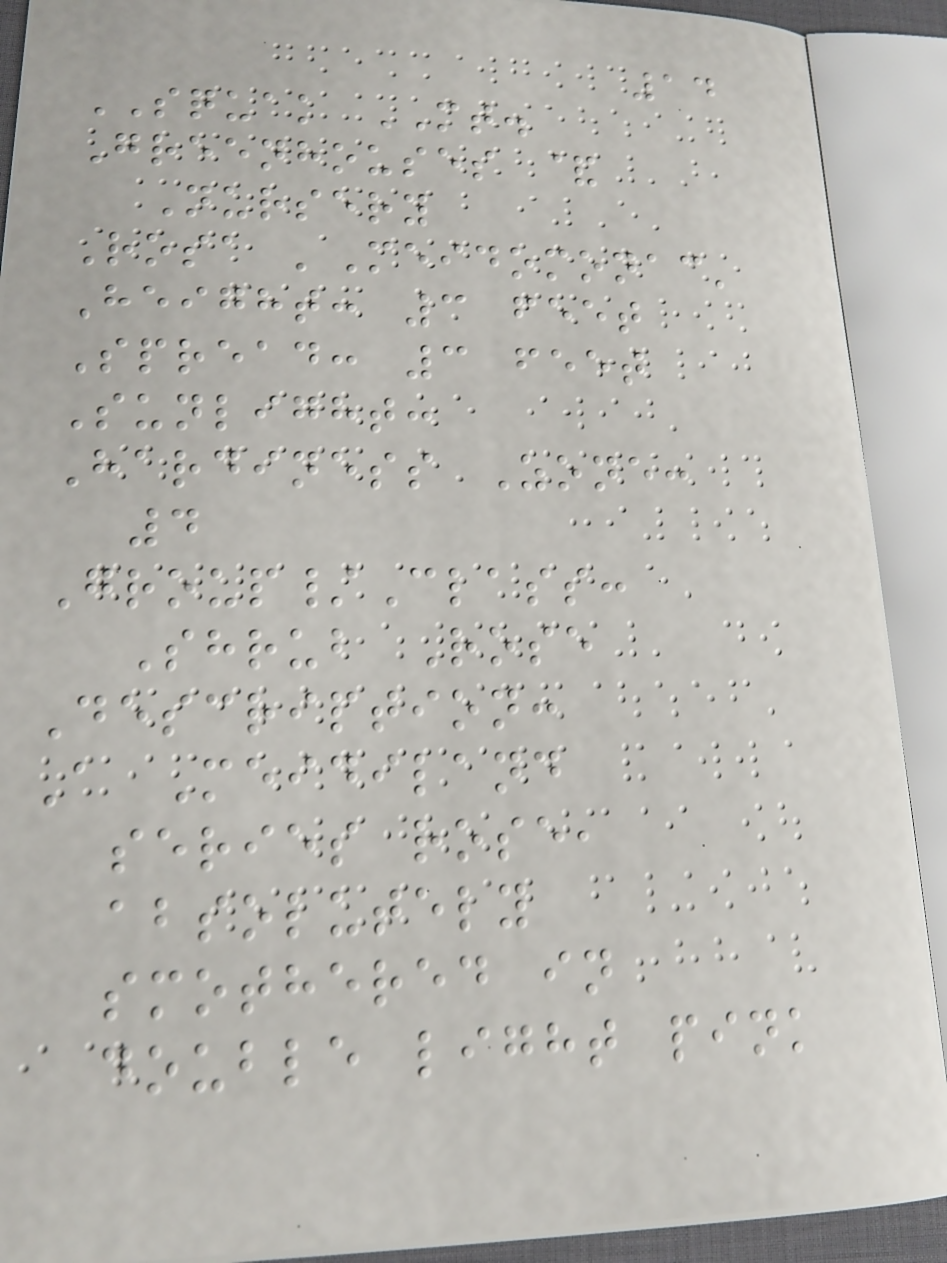14
SQUAK MT.
Greenhouses &
Nursery
Rosa 'Meidomonac'
Height: 3 feet
Spread: 3 feet
Sunlight:
Hardiness Zone:
4
Group/Class:
Shrub Rose
Description:
A Meidiland
series rose,
absolutely
smothered in
double light pink
